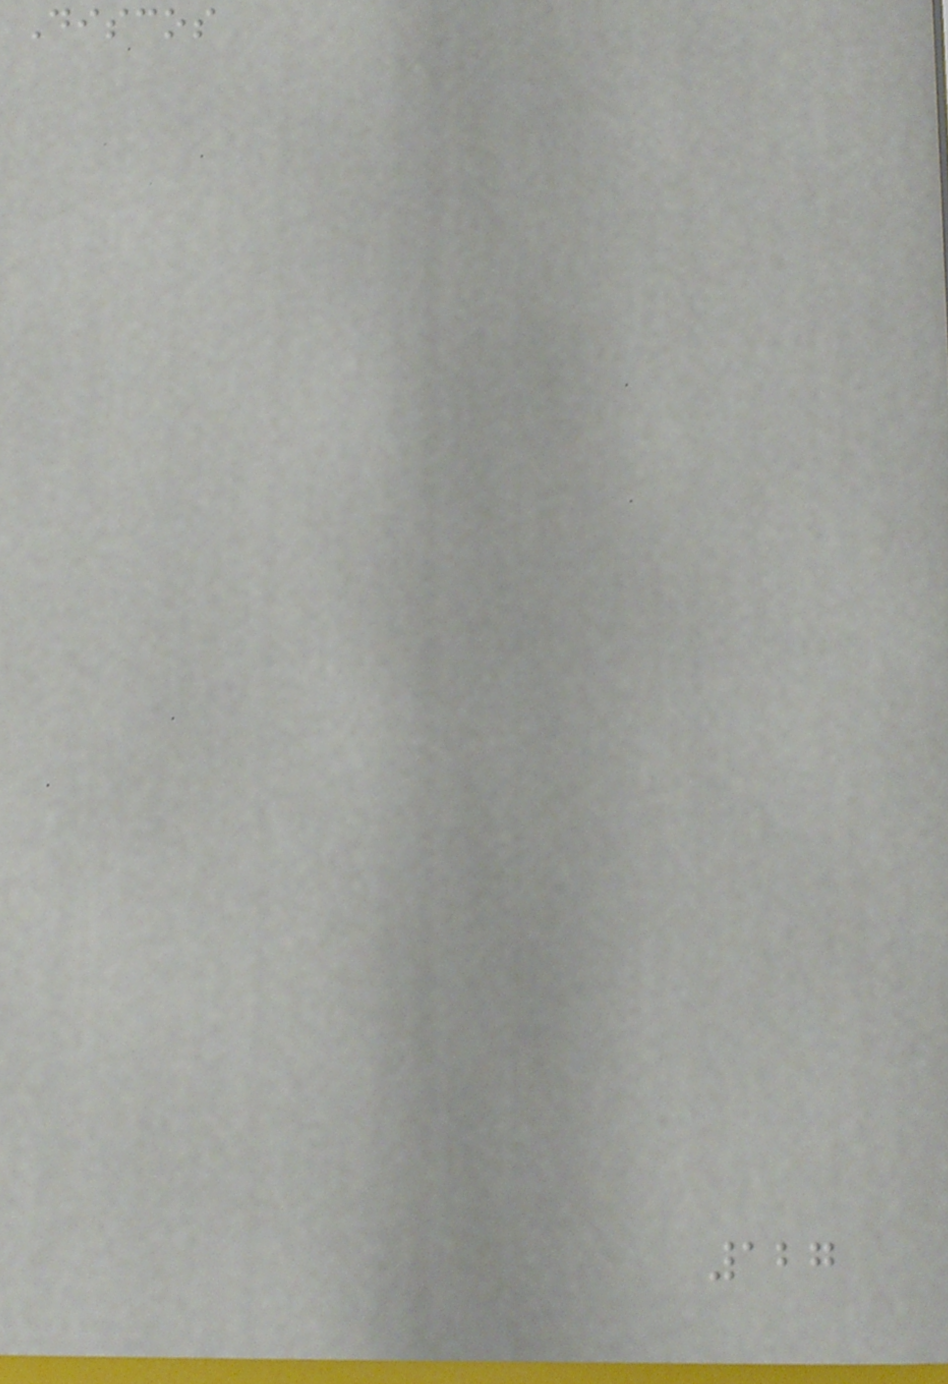Discos
127
